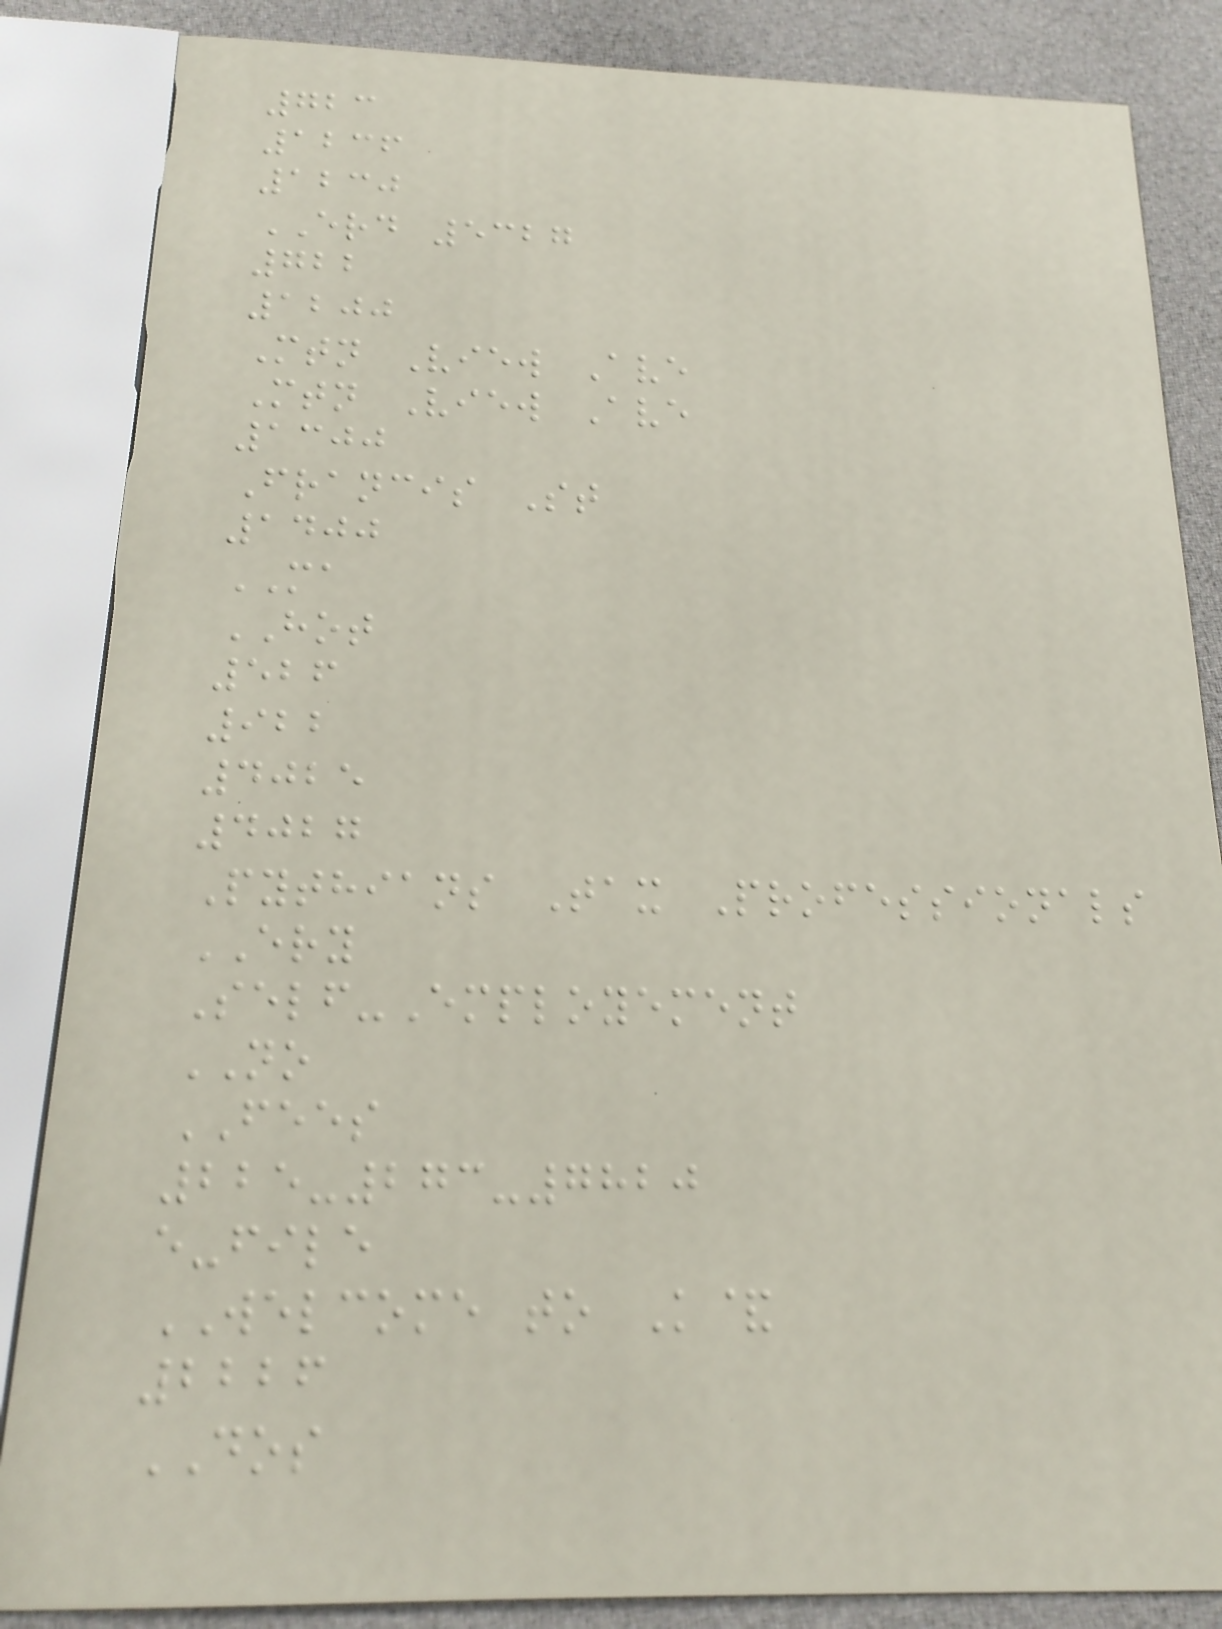723
1236
1230
ERD 5327
722
1200
Mtn View Ave
Mtn View Ave
1300
Francis St
1400
MA
HOT
526
922
4025
4027
Pythians Tax Professionals
ERY
Self-Employement
NO
FEES
225-273-7820
e-file
WELCOME to K&
2226
DOS
